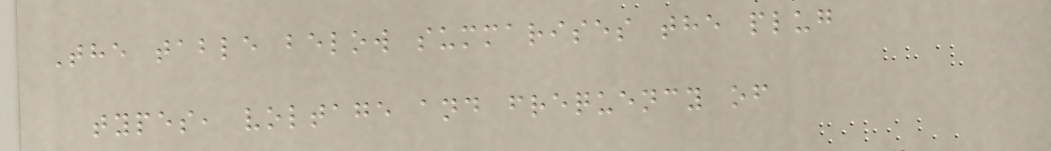The table below summarises the plug
types, voltage and frequency of
